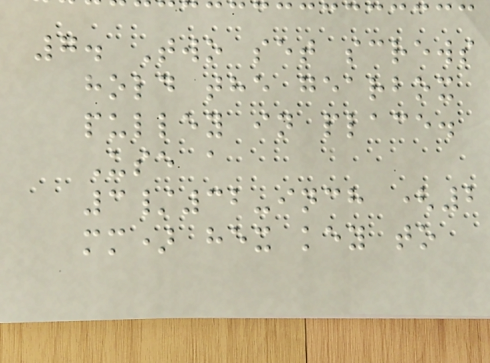7. Two set screws
hold the gearbox
pulley in place.
Use a
3/32-inch (2
mm) hex key to
